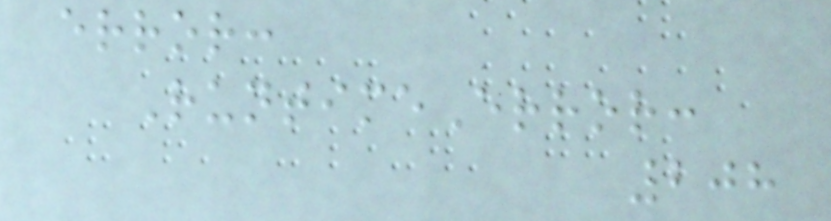error:
RuntimeError:
208
